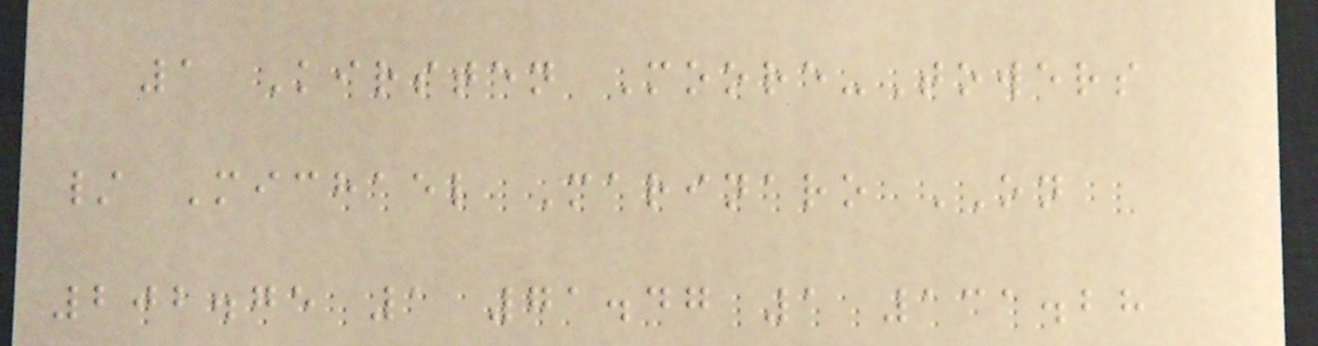1 Kirsten Moore-Towers
/ Michael Marinaro ON
202.75 1 71.47 1 131.28
